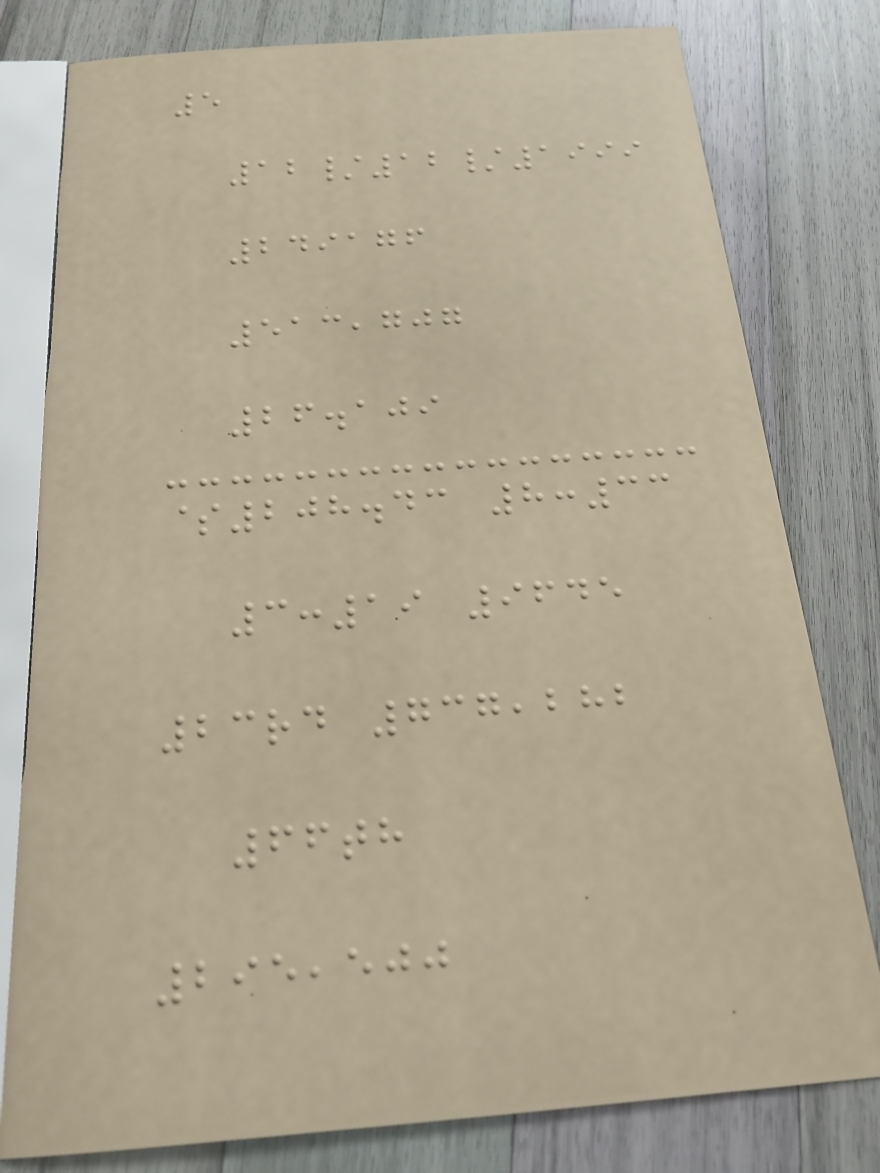5
12/12/1999
249176
513,707
26.109
$208.43 8:33
3:19 9645
23rd 737,282
66th
295,500
